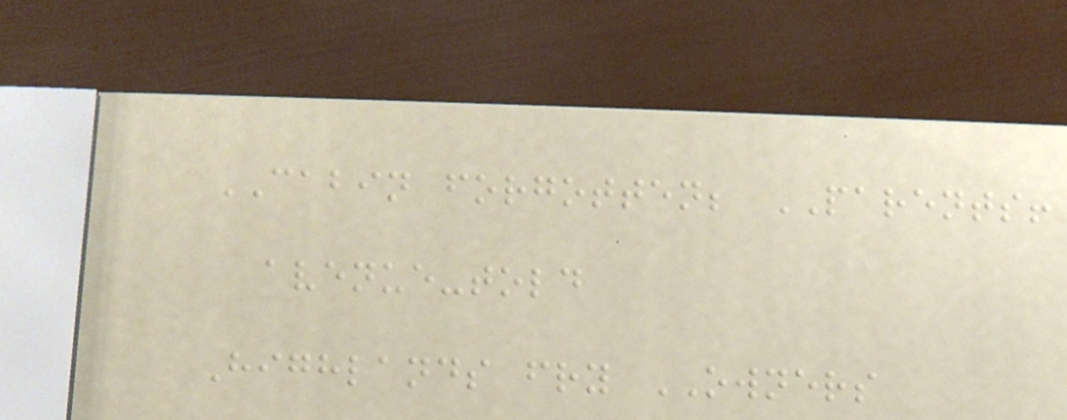CABIN forgotten; PARENTS!
avenue-told
Highlands fry OWNERS
